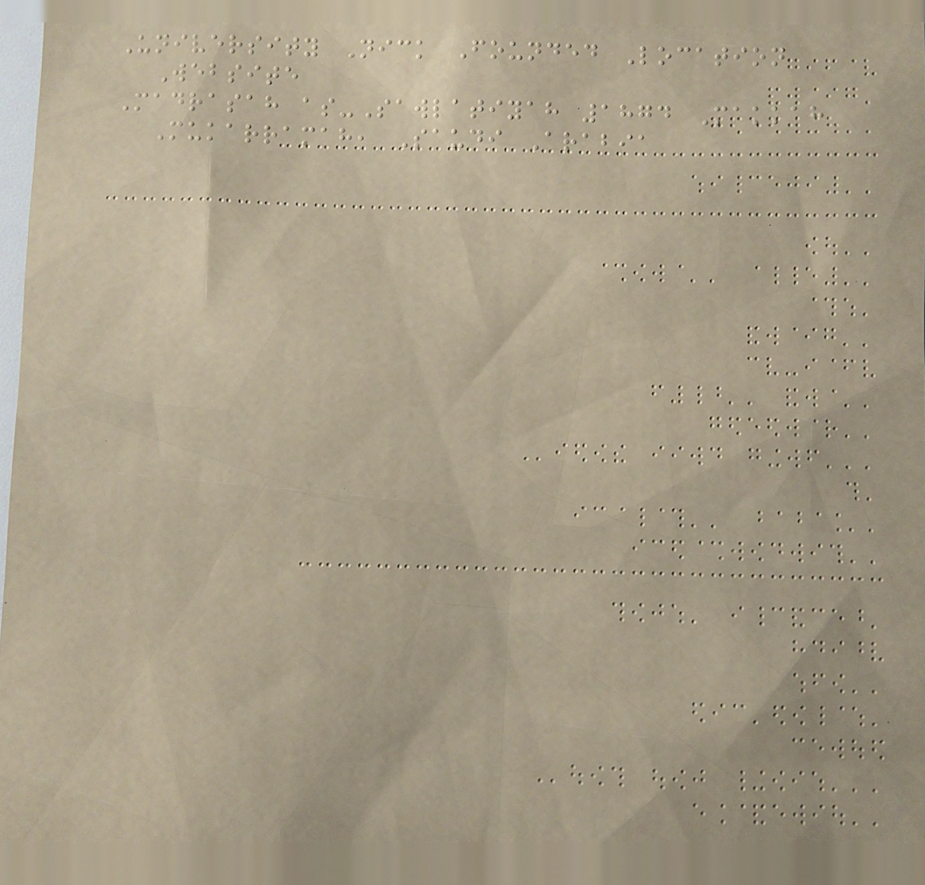University Nick Founded Location
Website
Madrasah as-Sawlatiyah 1874 Makkah
Mukarramah, Saudi Arabia
